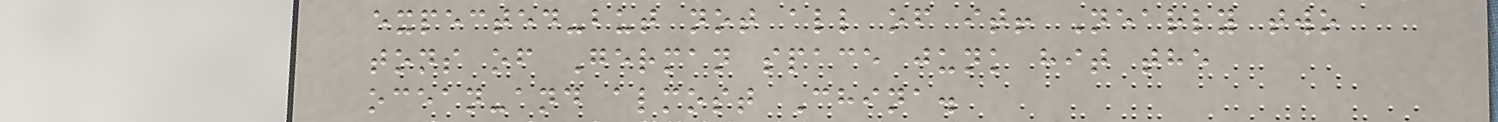expected-but not all of it! Nearly two
tons of German space junk hit the
ocean-and almost China.
